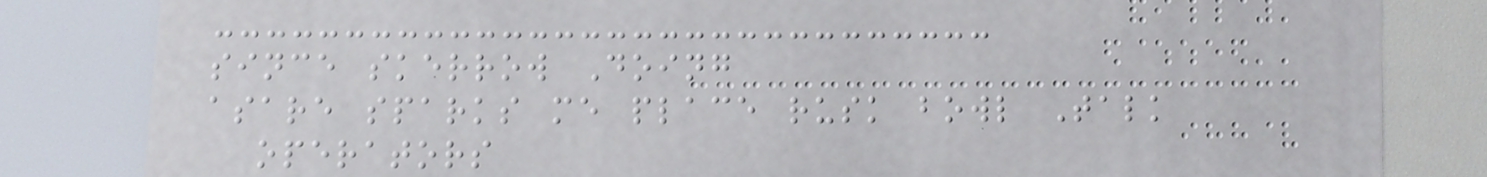since skerrow Doing
asare sparks me place rusk bowl Talk
operators
